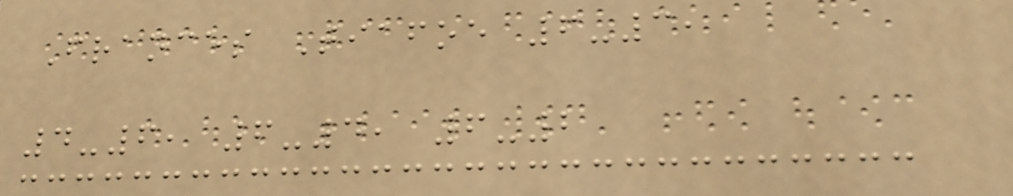Frances Tiafoe 6-3,
4-6, 6-4, 6-2
